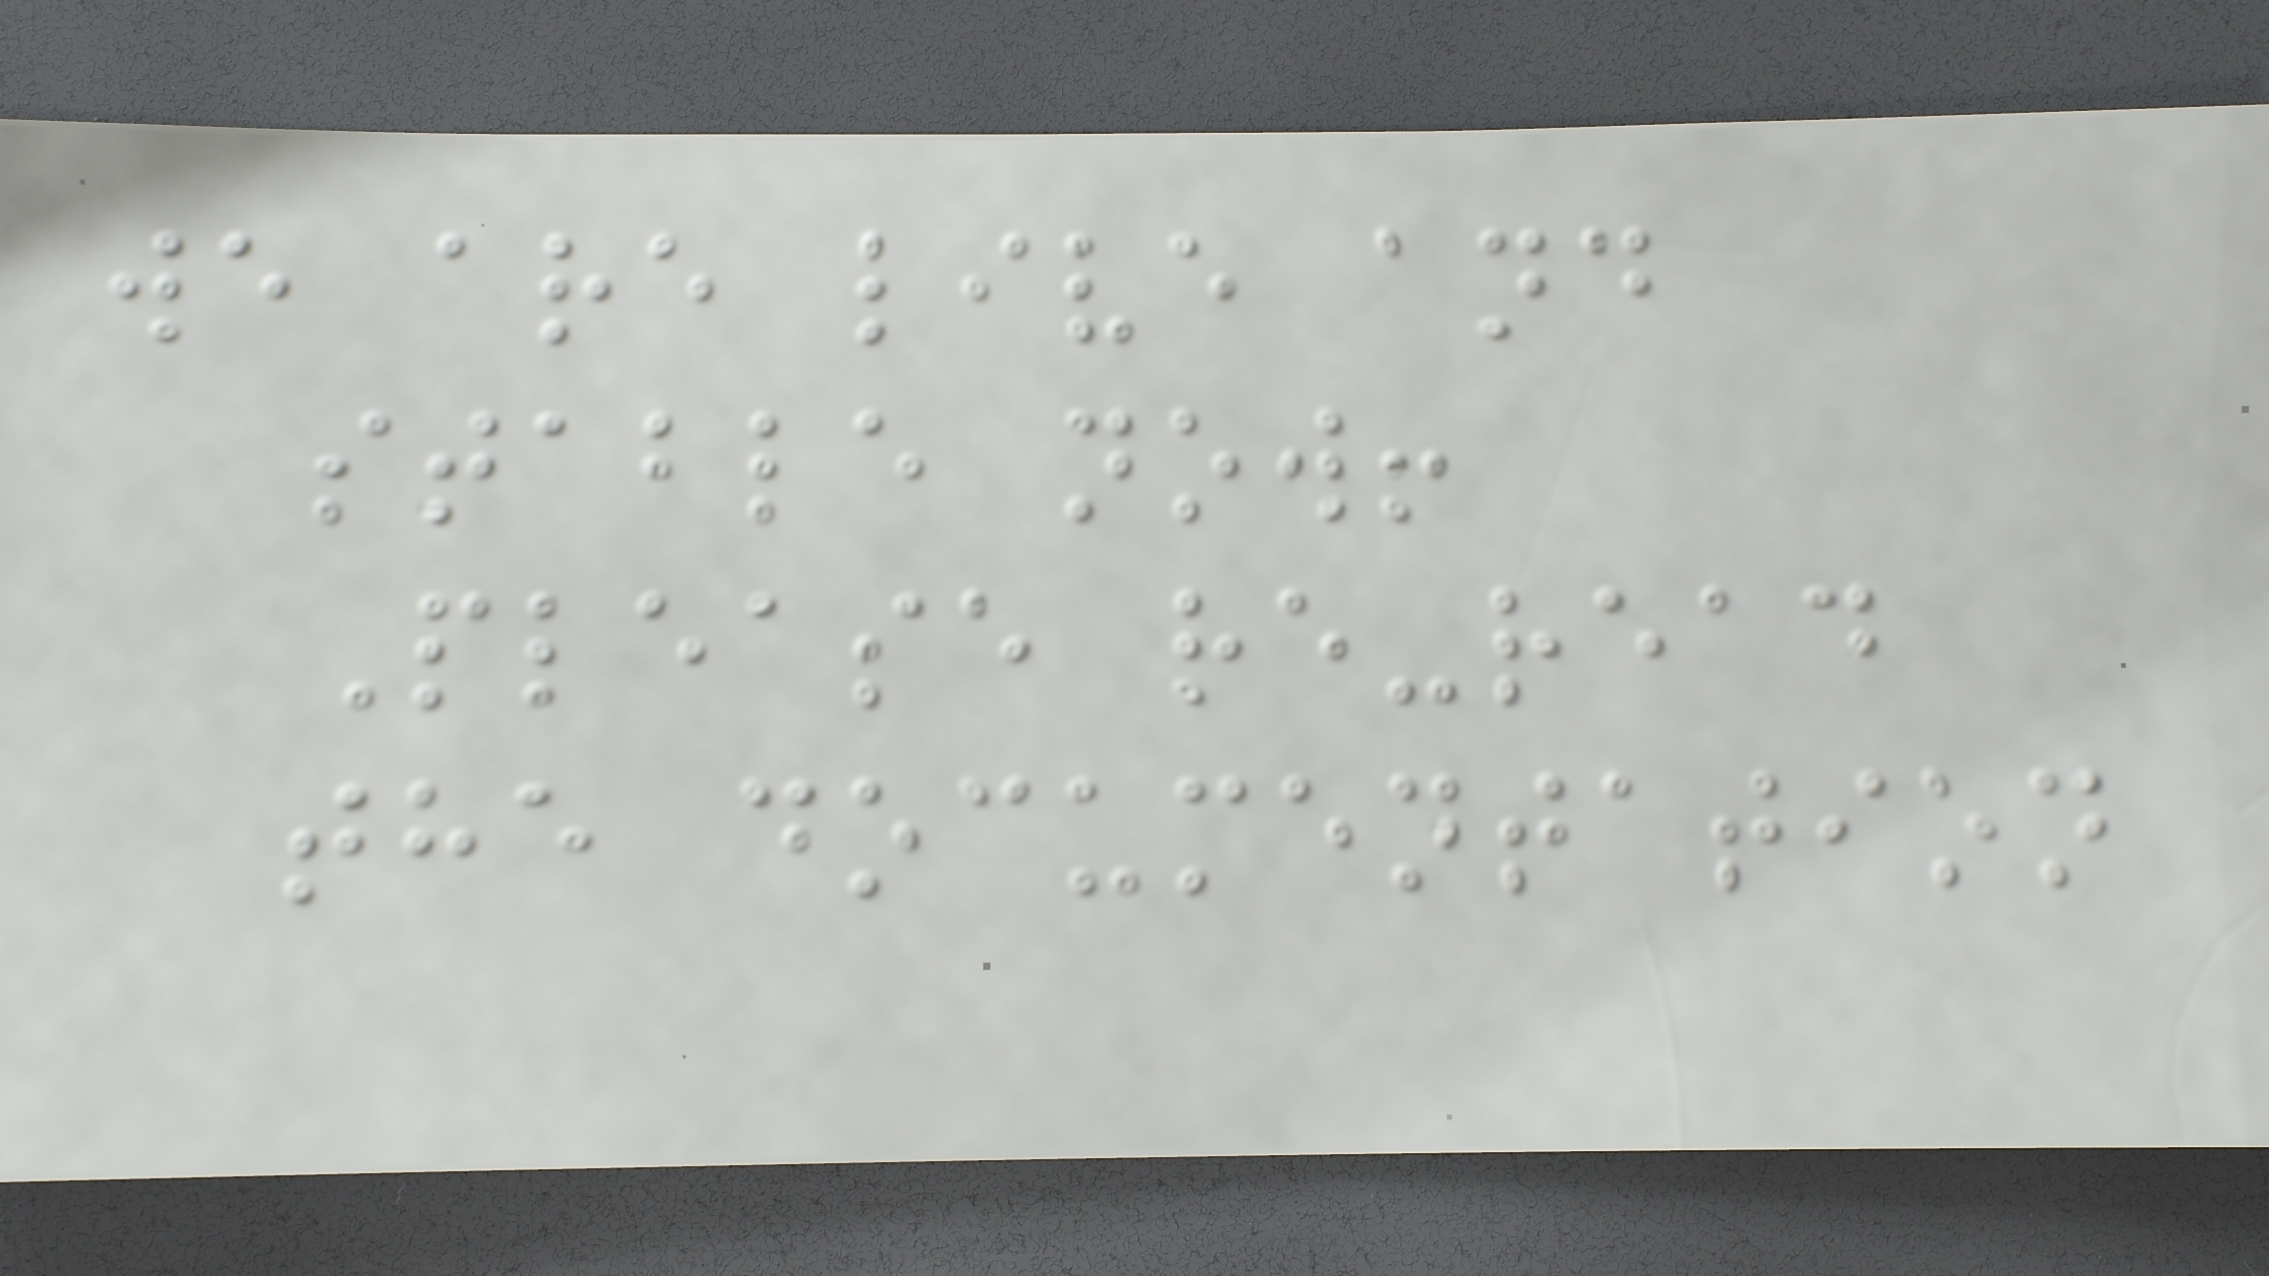we are live and
stable now!
Please re-read
the documentation
